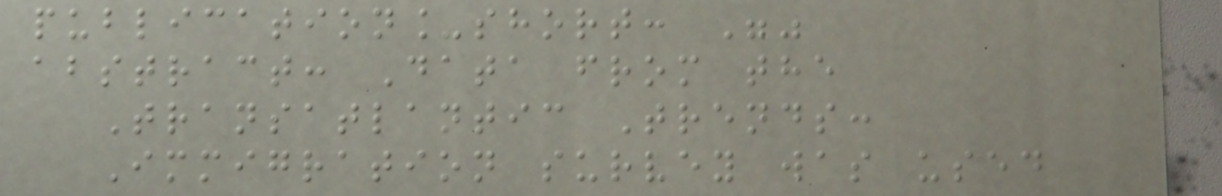publication_short: ""
abstract: Data from the
Transatlantic Trends:
Immigration survey was used
